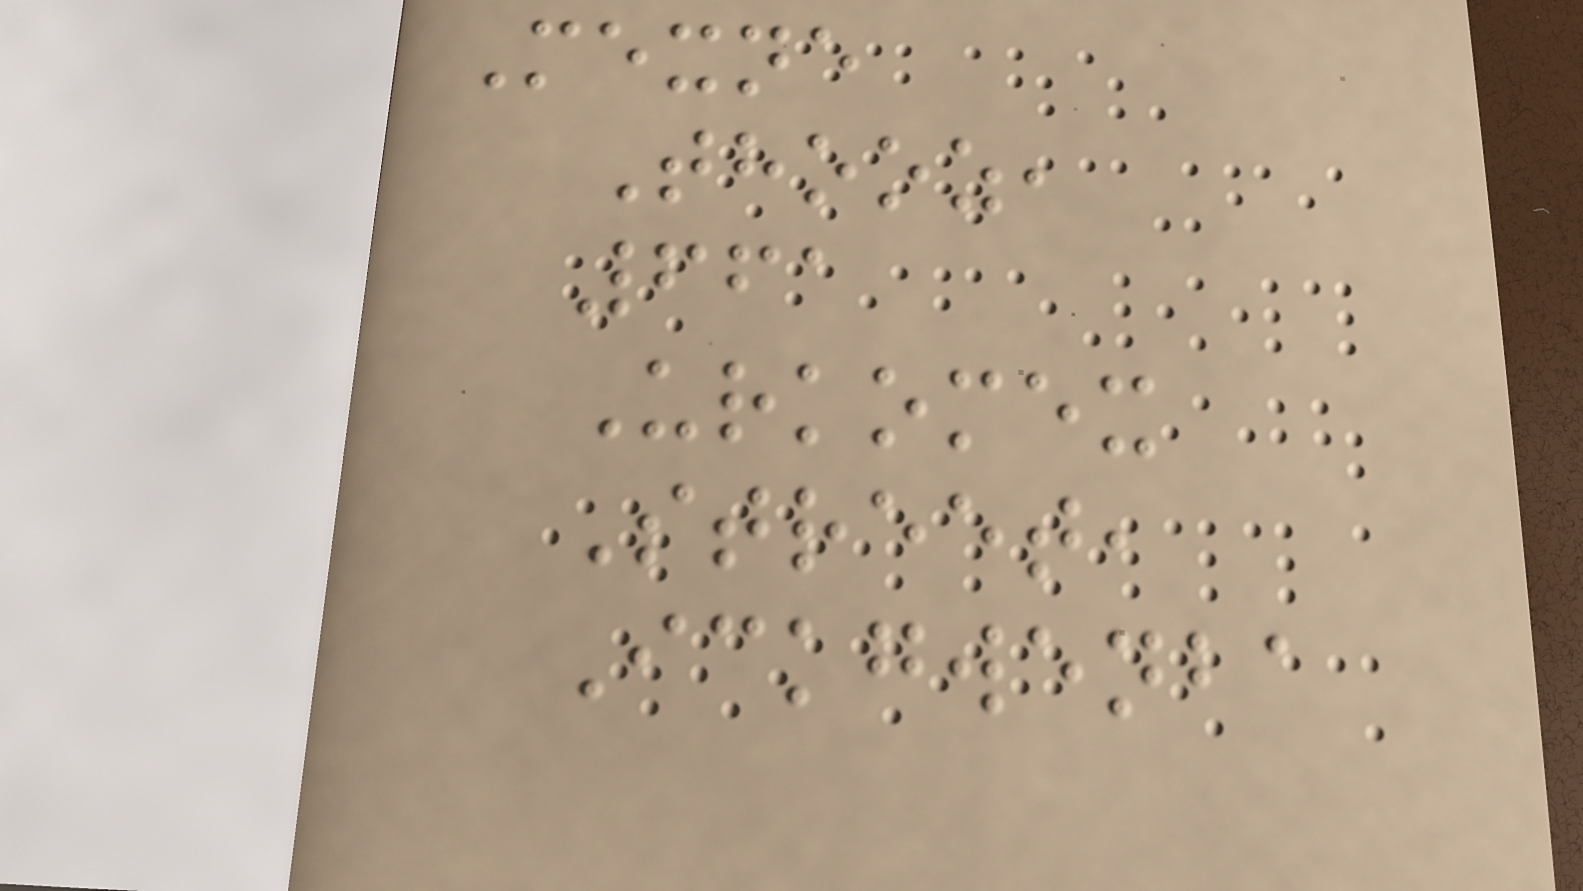Mexne
Thooz,
661
Urkomex
Street,
Ickgwenba
